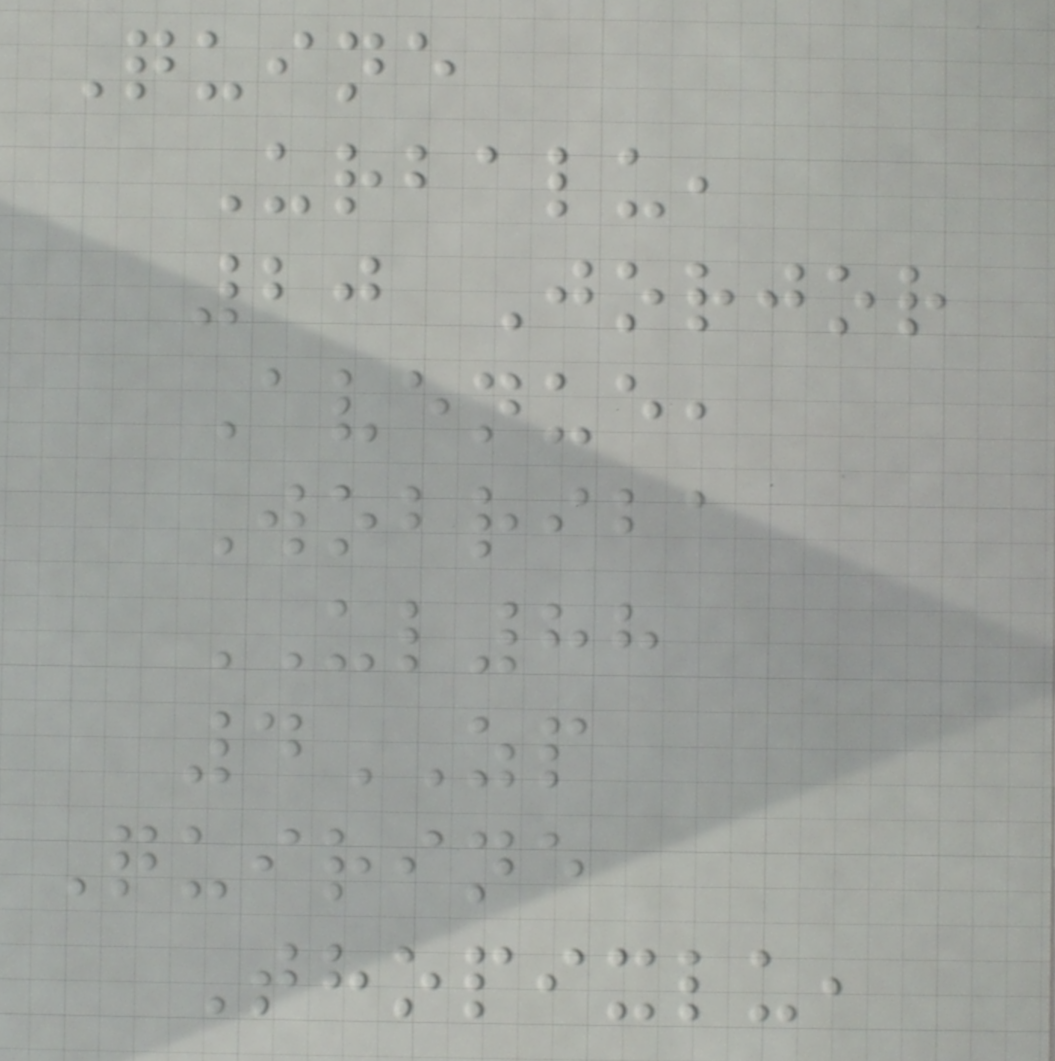Quine
Urbalu,
20 Jorjor
Avenue,
Wobriba
UL88
4ZP
Quirine
Thopixlu,
